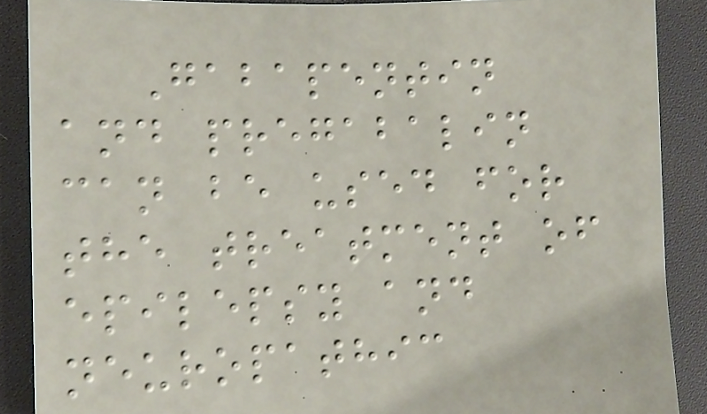Gabapentin
and pregabalin
can be used for
the treatment of
epilepsy and
neuropathic
